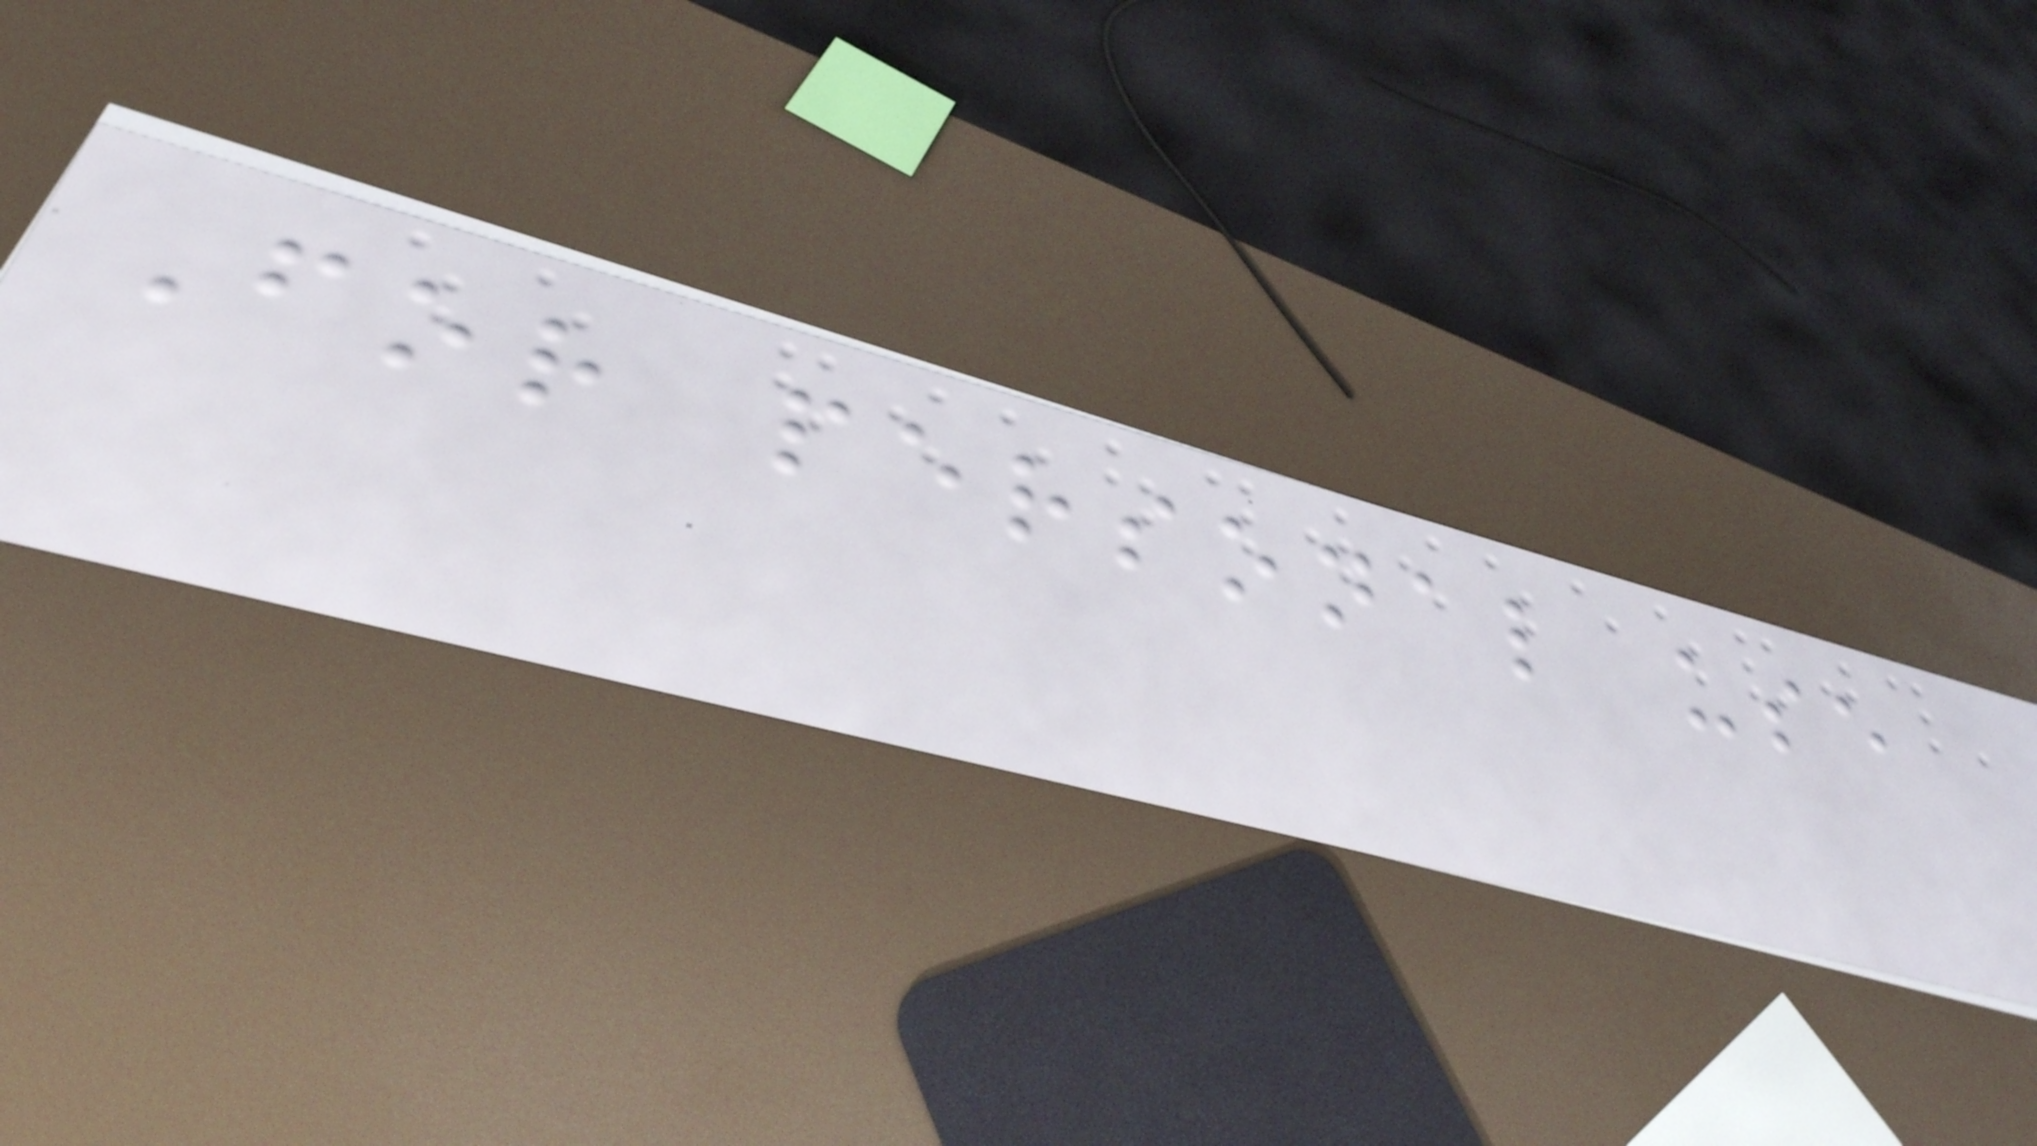For personal use
